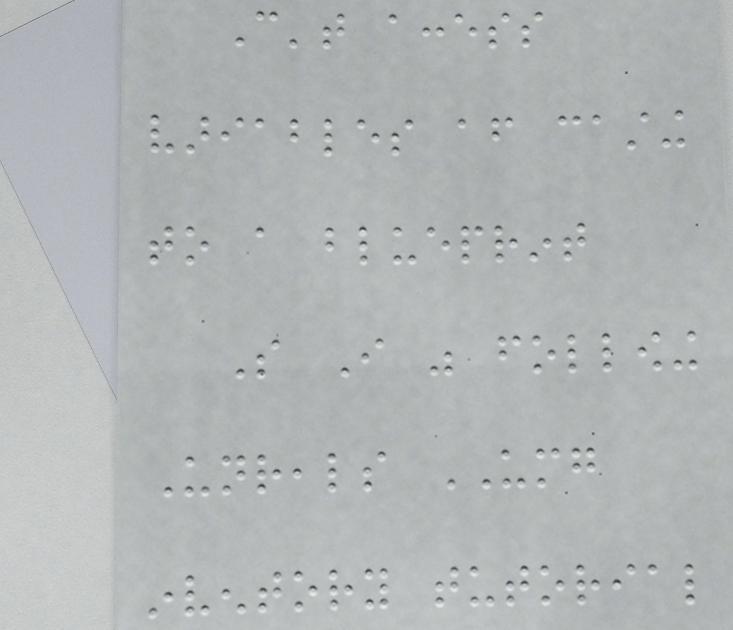Can't access
variables after casting
to a blueprint
So I was following
Unreals UMG
inventory tutorial
